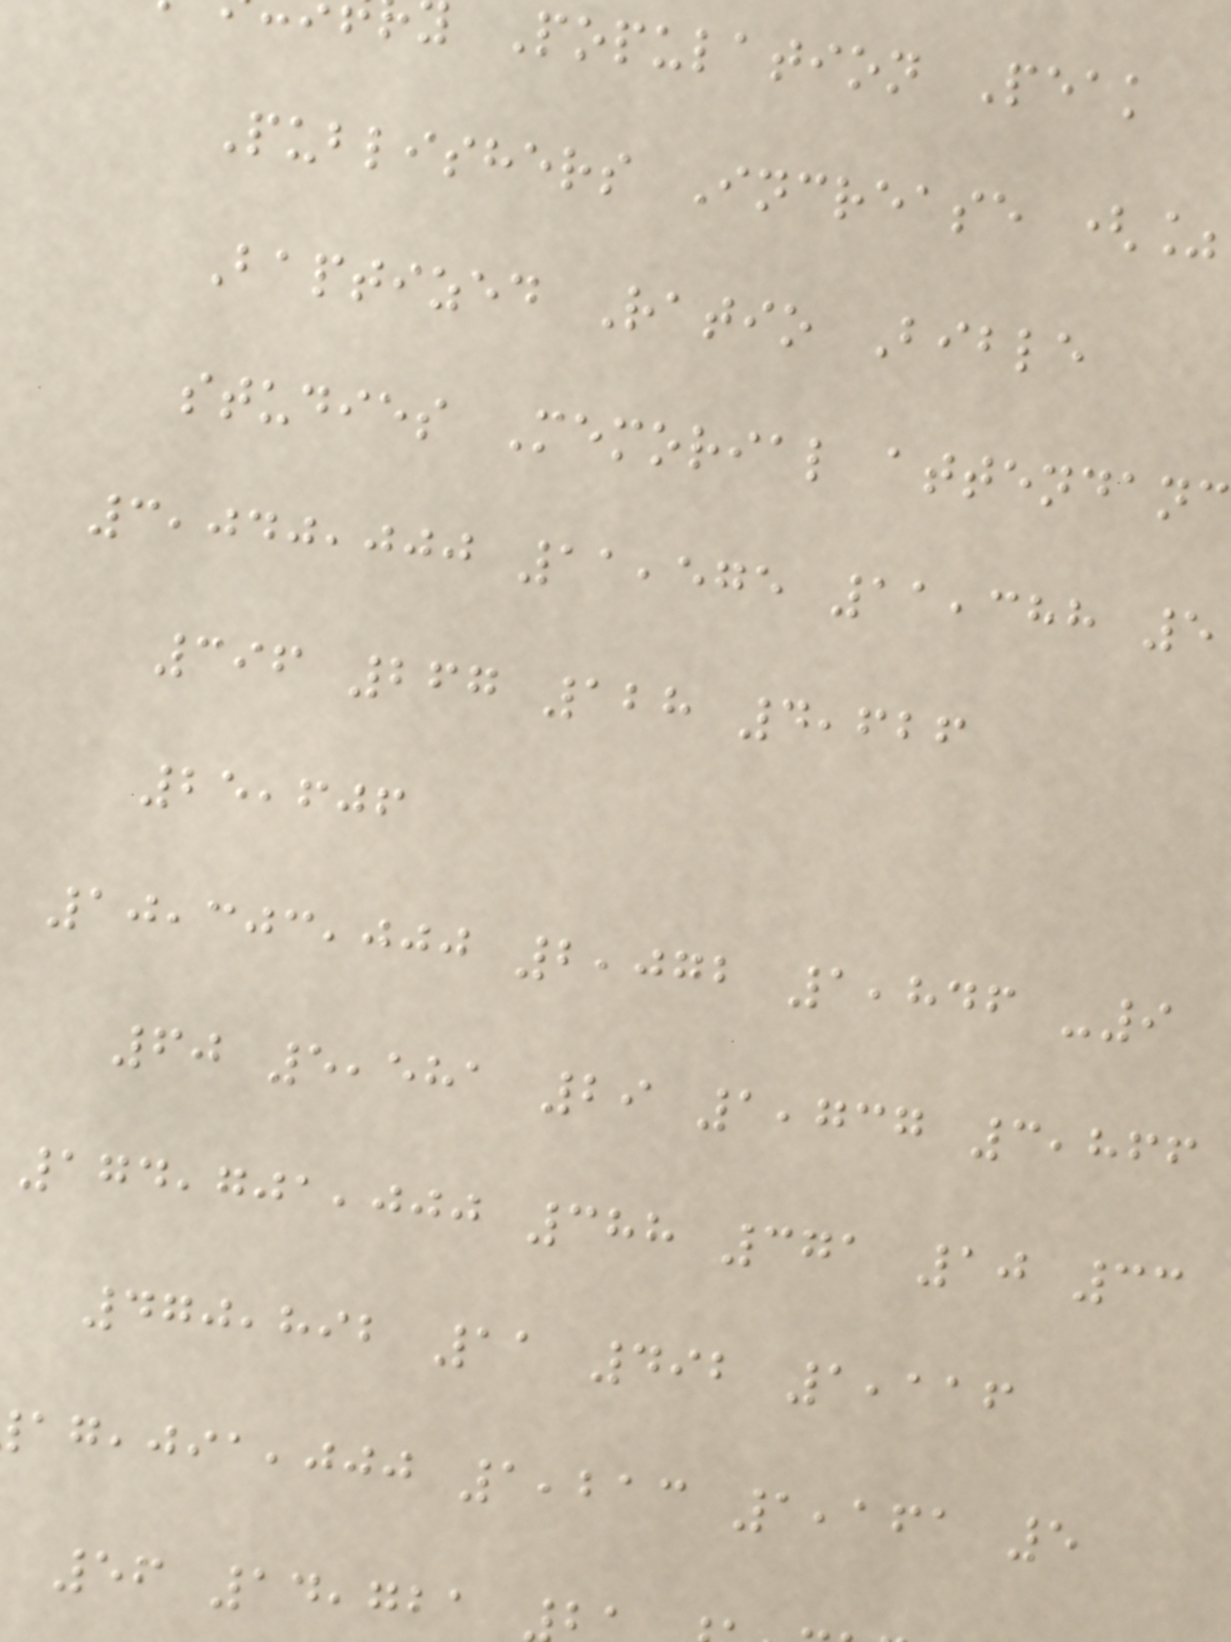Population Peak
Publishers Increase (%
Baptized Ratio Bible
studies Memorial attendanc
3,040,000 11,575 11,388 5
396 267 128 4,626
25,606
10,303,000 2,072 1,846 -9
60 5,581 29 1,737 3,866
174,701,000 388 371 10 33
470,892 11 492 1,116
,jjj 1,213 1,161 5
56 14,721
